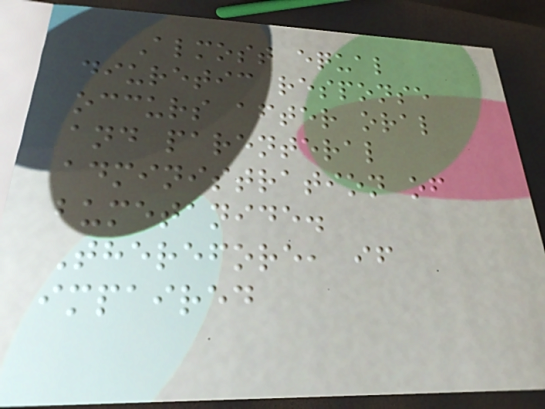Almost equal
diuretic response
occurs after oral
and parenteral
administration of
bumetanide.
Therefore, if
impaired
